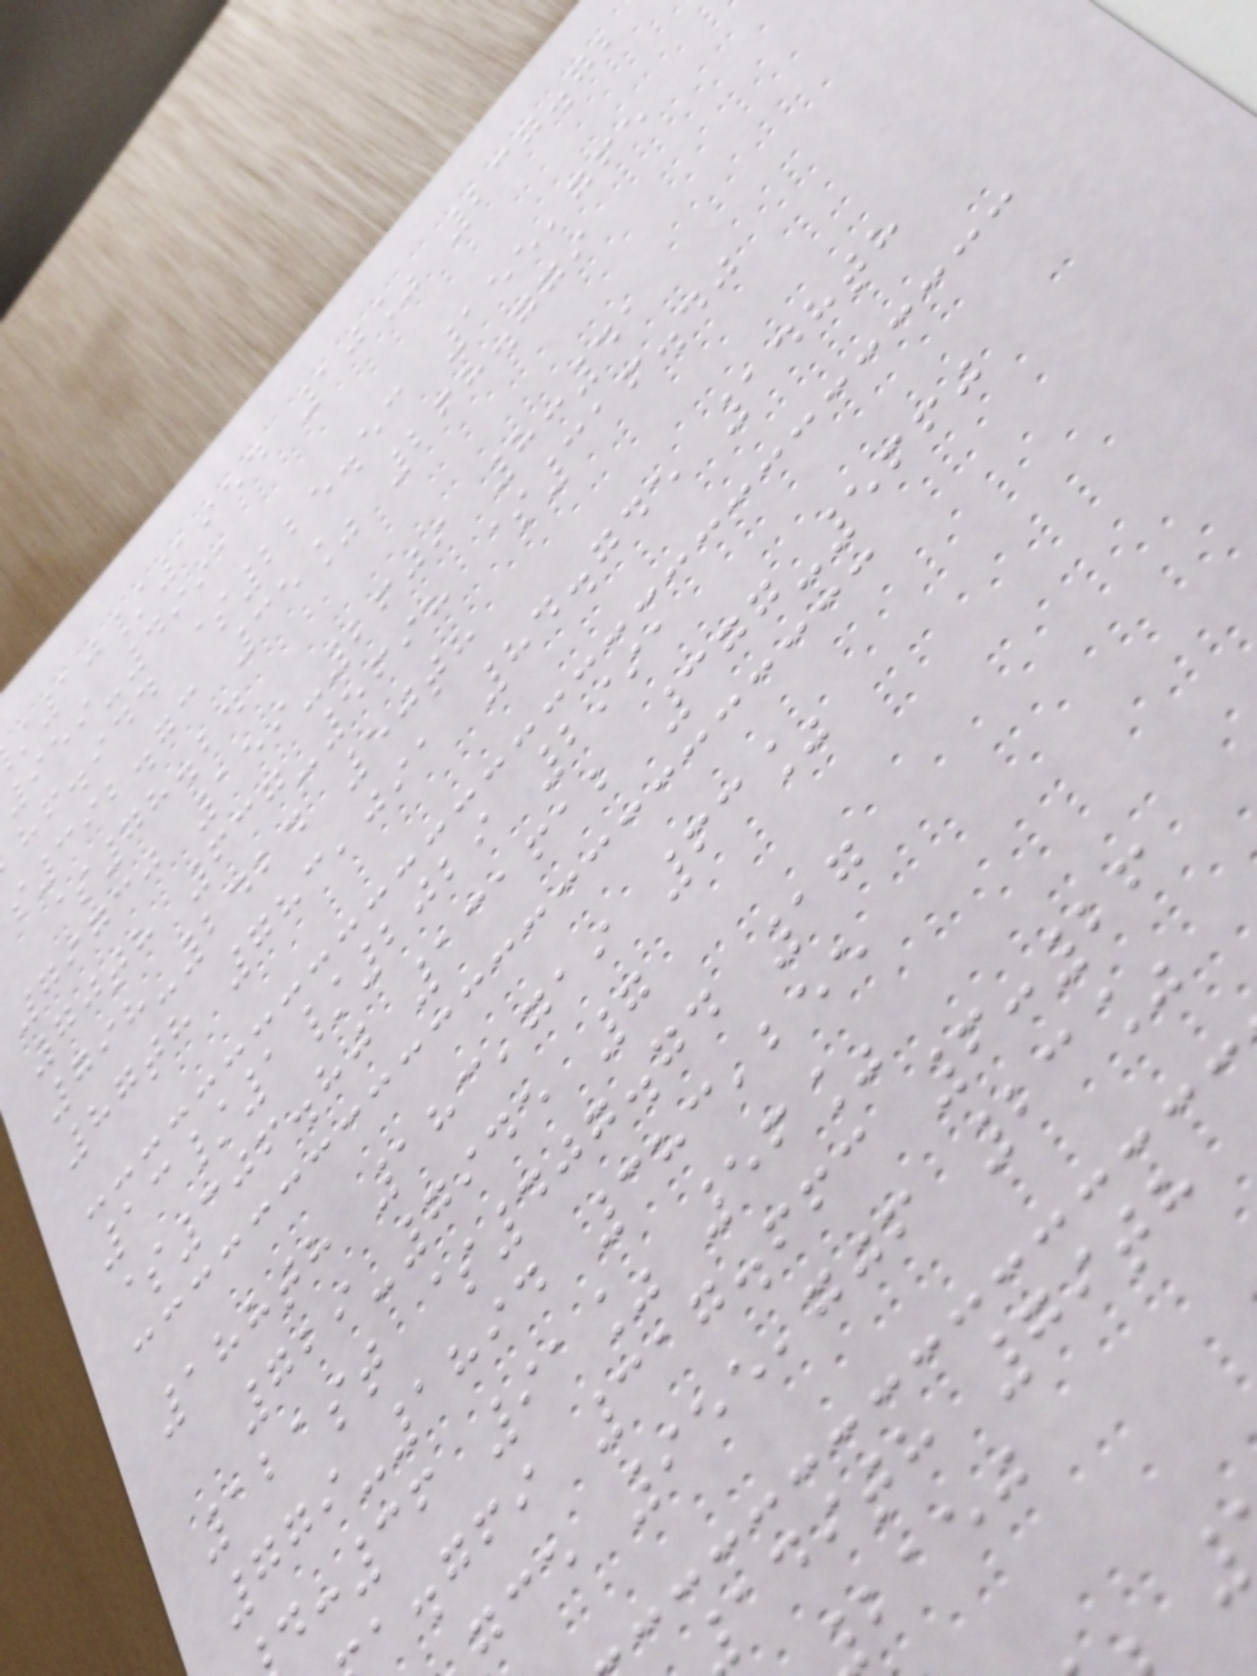10/1954 10% 237.72
959-4991
hf.idd $225.53 155,765
392.73 35% 268.779
$78.24
79730 159-2609 8:41
70th 637-5698 $316.40
798-2424 50th
87th 783,091 84.745 148th
13/1/2029 2991
$306.80 131612 377-5660
188th 183,719 63%
729-7945 7
121st $407.74 17
779-1894 383,255
:36 91% 56%
a.gfi 317.663 6:26
gce 955,706 23%
adith 79th
baej
